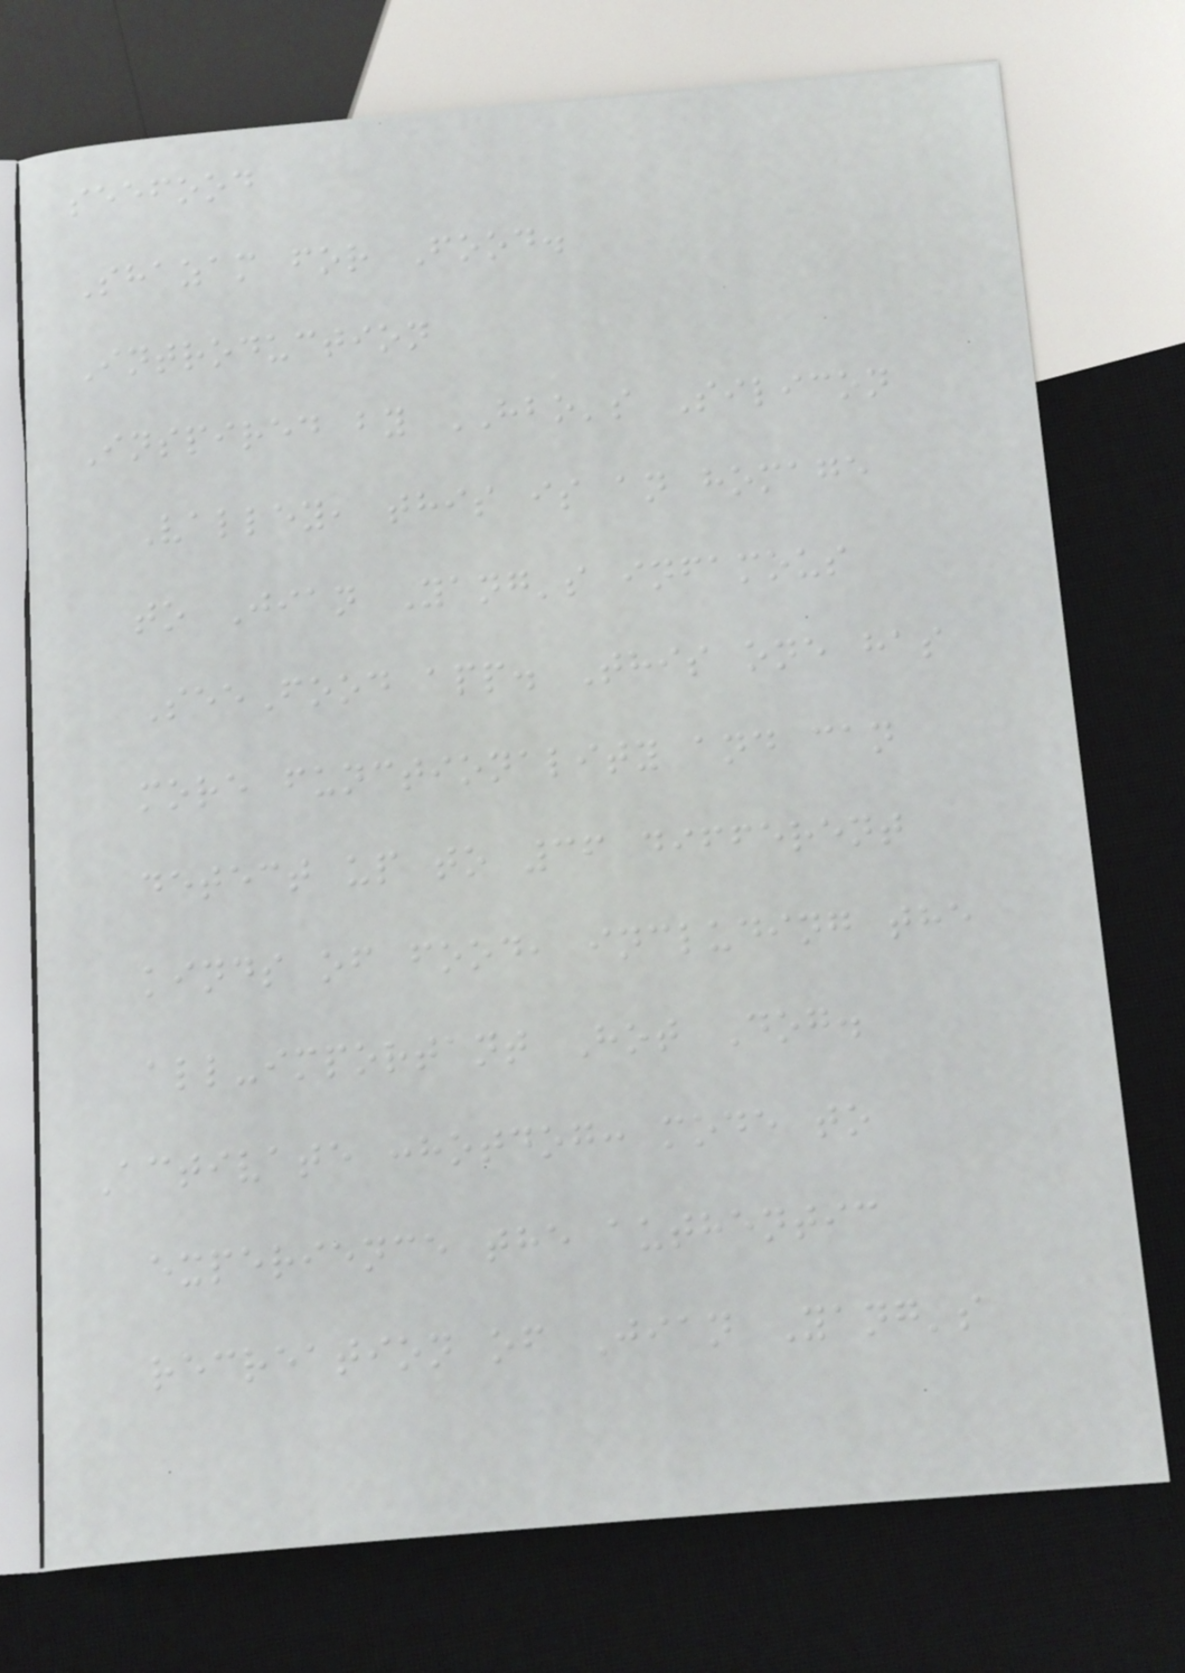seefood
Shazam for Food.
Introduction
Inspired by HBO's Silicon
Valley, this is an homage
to Jian Yang's infamous
SeeFood app. This one has
more functionality and can
detect up to 36 different
kinds of food, including the
all-important Hot Dog.
Activate :hotdog: mode to
experience the authentic
recreation of Jian Yang's
